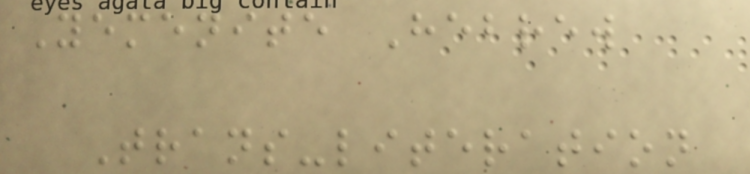Yemenite Hebrew
Trans-literation
